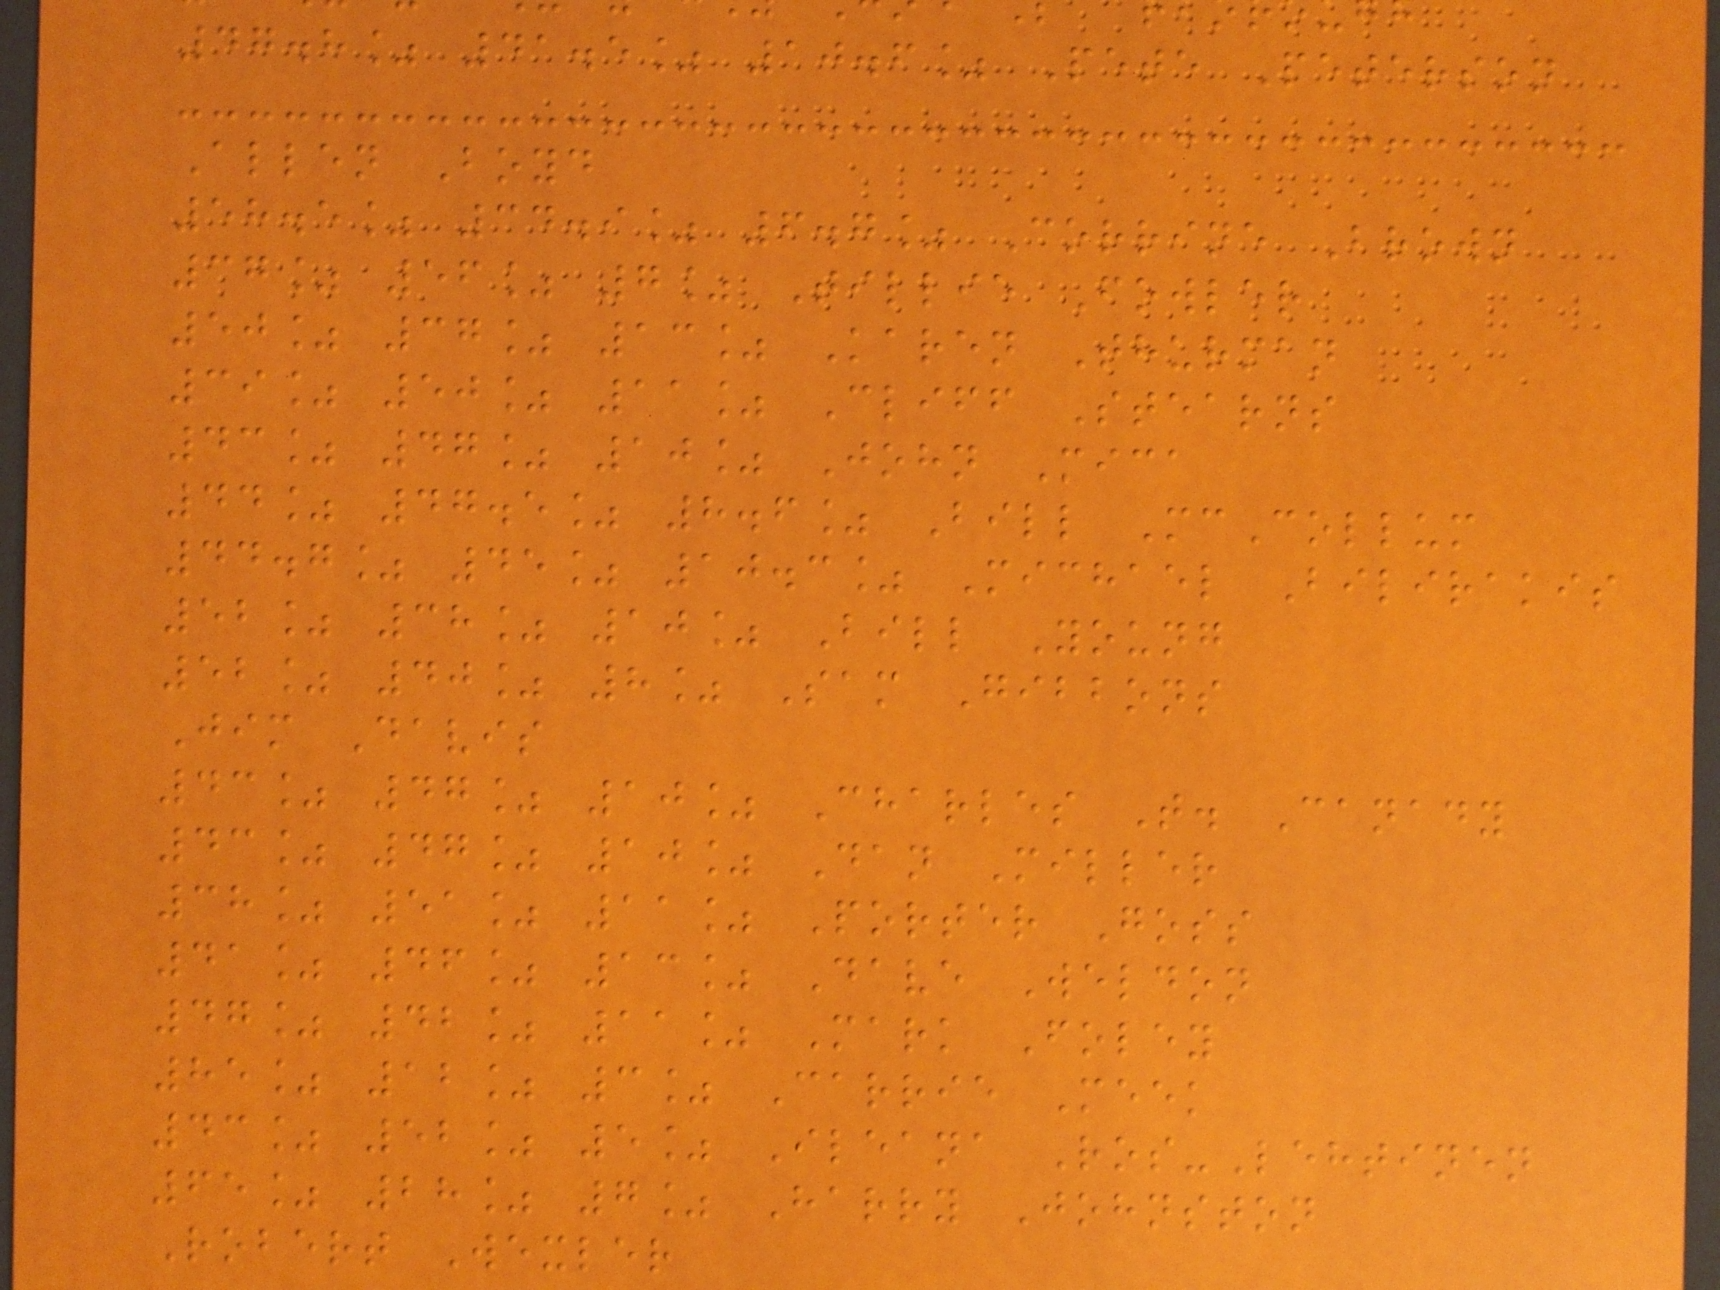47.8% 41.5% 10.6% Pete Peterson
Allen Boyd
58.5% 34.9% 6.7% Corrine Brown
37% 56% 7% Tillie Fowler
50% 37% 13% Karen Thurman
39% 50% 11% Cliff Stearns
43% 47% 10% John Mica
44% 47.5% 8.6% Bill McCollum
44.7% 45% 10.3% Michael Bilirakis
52% 38% 10% Bill Young
52% 40% 8% Sam Gibbons
Jim Davis
43% 47% 10% Charles T. Canady
43% 47% 10% Dan Miller
38% 51% 11% Porter Goss
41% 46% 13% Dave Weldon
47% 42% 11% Mark Foley
85% 12% 3% Carrie Meek
43% 52% 5% Ileana Ros-Lehtinen
65% 28% 7% Harry Johnston
Robert Wexler
